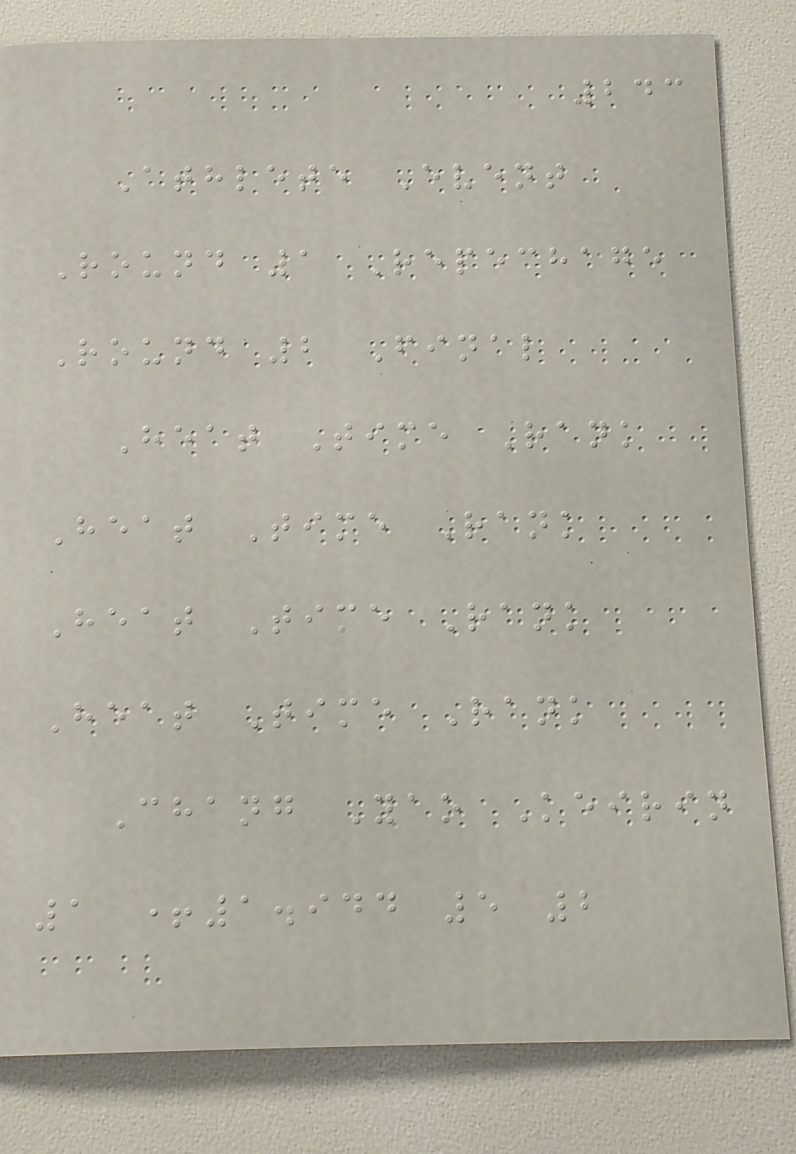243
Athlete Event
Round 1 Repechage
Round 2 Final
Heat Time Rank
Heat Time Rank
Heat Time Rank
Heat Time Rank
Chang Yao Keirin
1 +1.944 5 2
